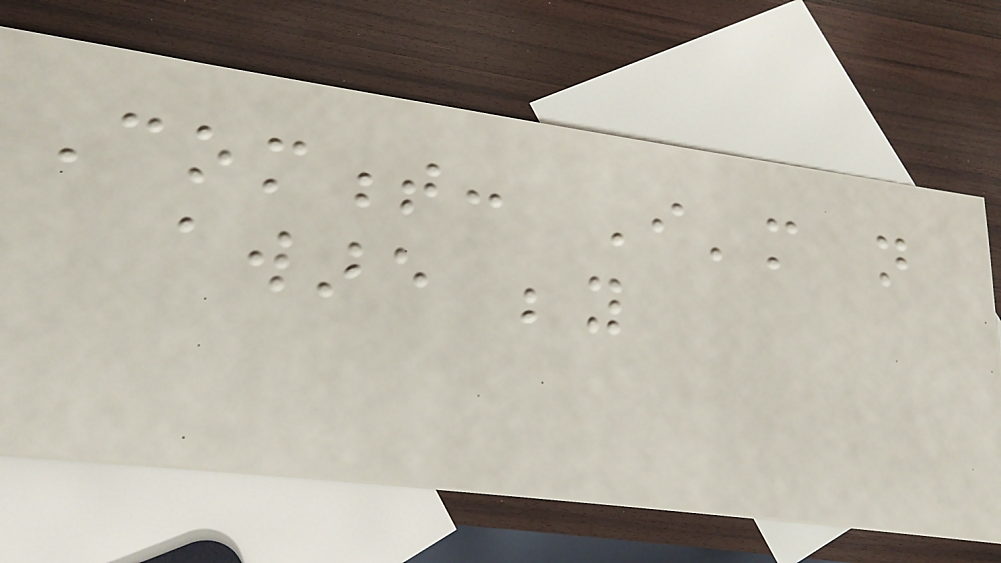Comment: I'm not
aware beyond
